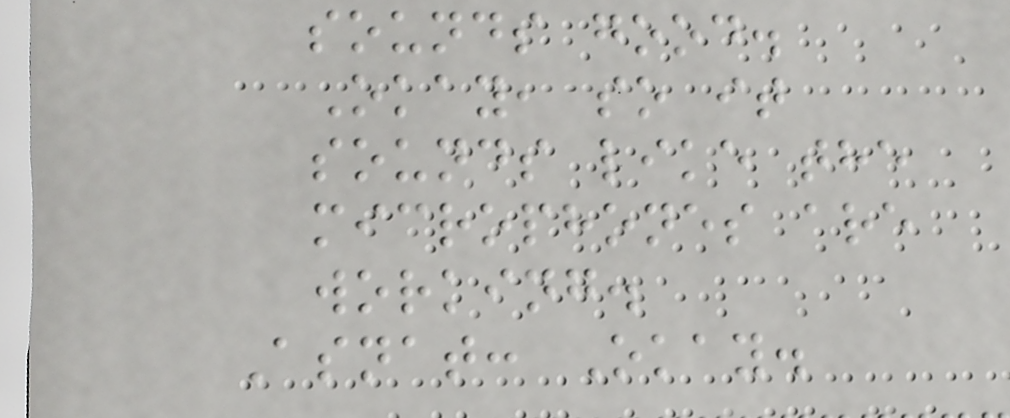sounds good.
Okay, so it
sounds like the
microphones are
working.
Asnat: Okay.
